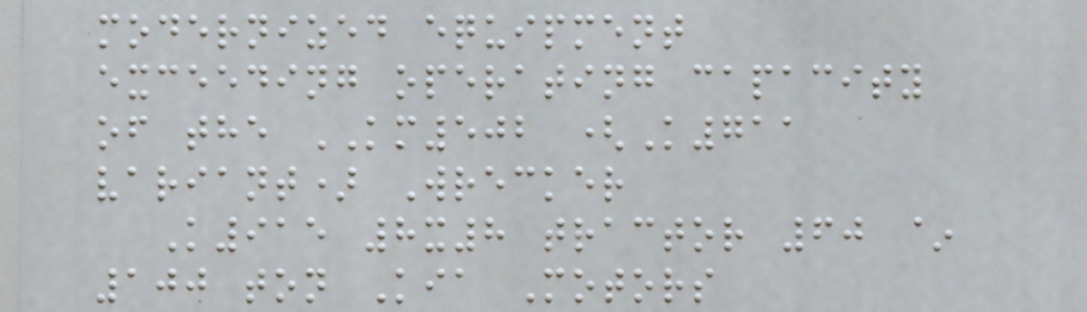modernized equipment
exceeding operating capacity
of the KM502 (K711
variant) Wrecker
K915 8x8 tractor 60 ~
100 ton Kia Motors
